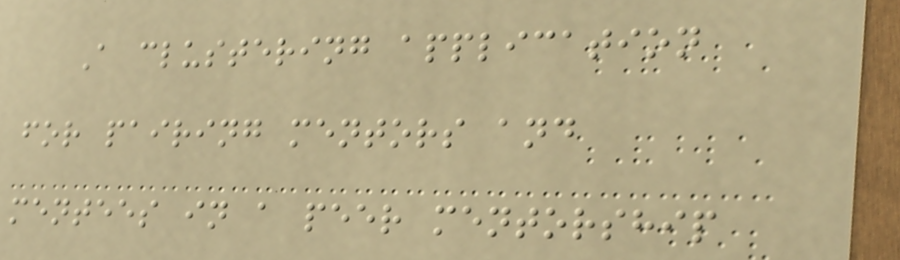A clustering application
for pairing mentors and
mentees in a peer mentorship
